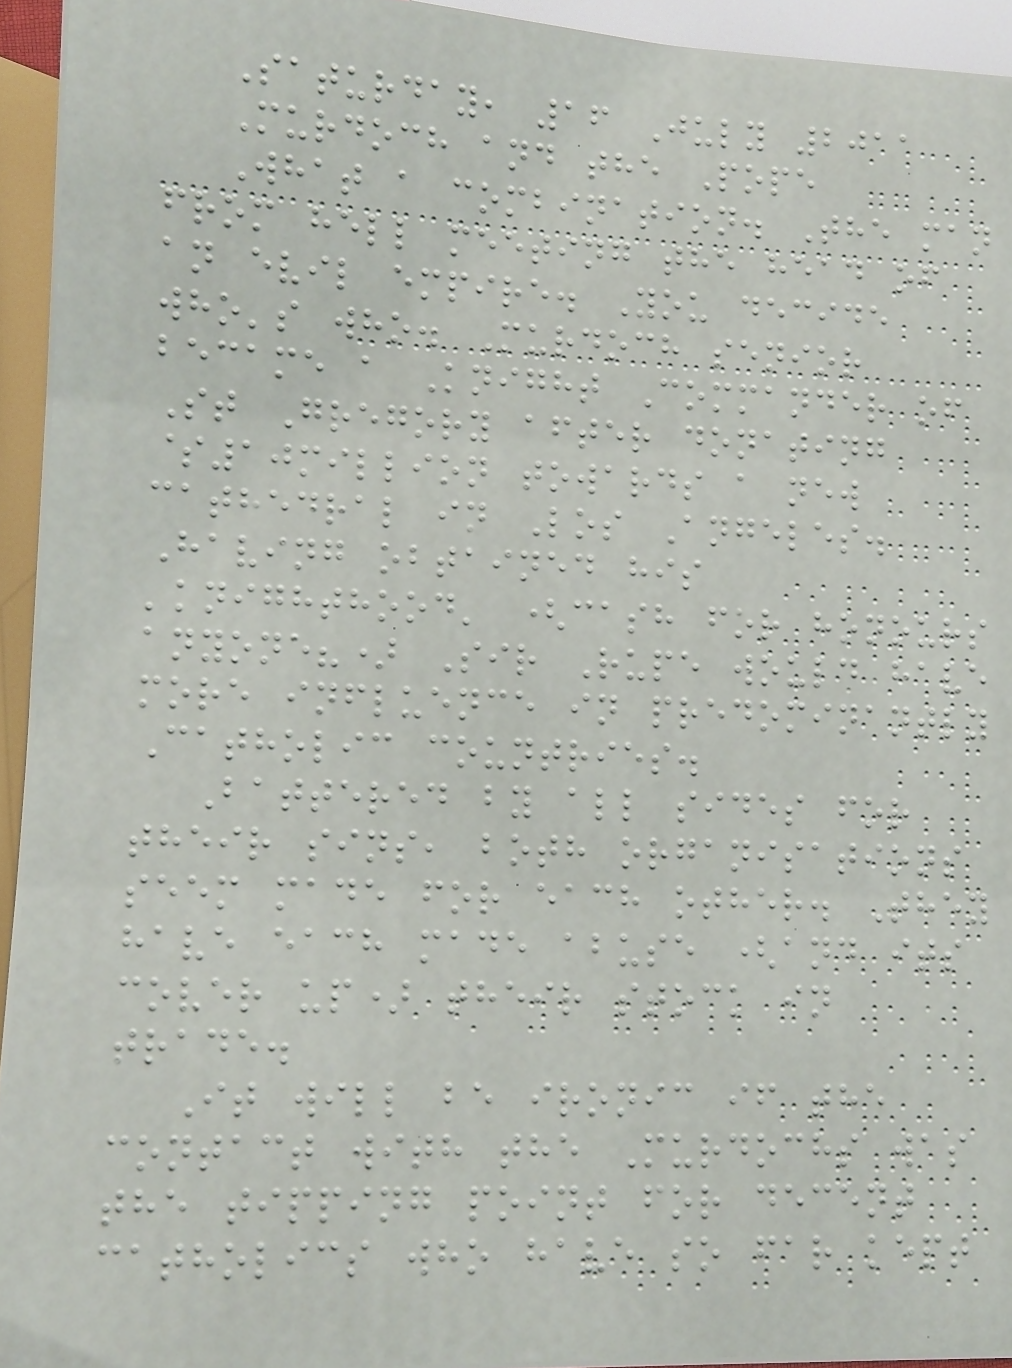Saturday, 16 July 2011
Murdoch and the Pope
What a combination. The man
from hell meeting the head of
an evil empire. You decide
who's who. Murdoch senior
became a Knight Commander of
St Gregory after donating
$10million towards a new
cathedral in Los Angeles.
Having obtained his
'knighthood' (cash for honours
anyone?) Sir Rupe would have
more influence in predominantly
Catholic countries.
Battered by all sides for
their sins, both organisations
seem made for each other. They
have each made abuse (and its
cover up) their stock in
trade.
It will be ironic if the
contact with the Murdochs was
the tipping point for decent
catholics who have so far kept
